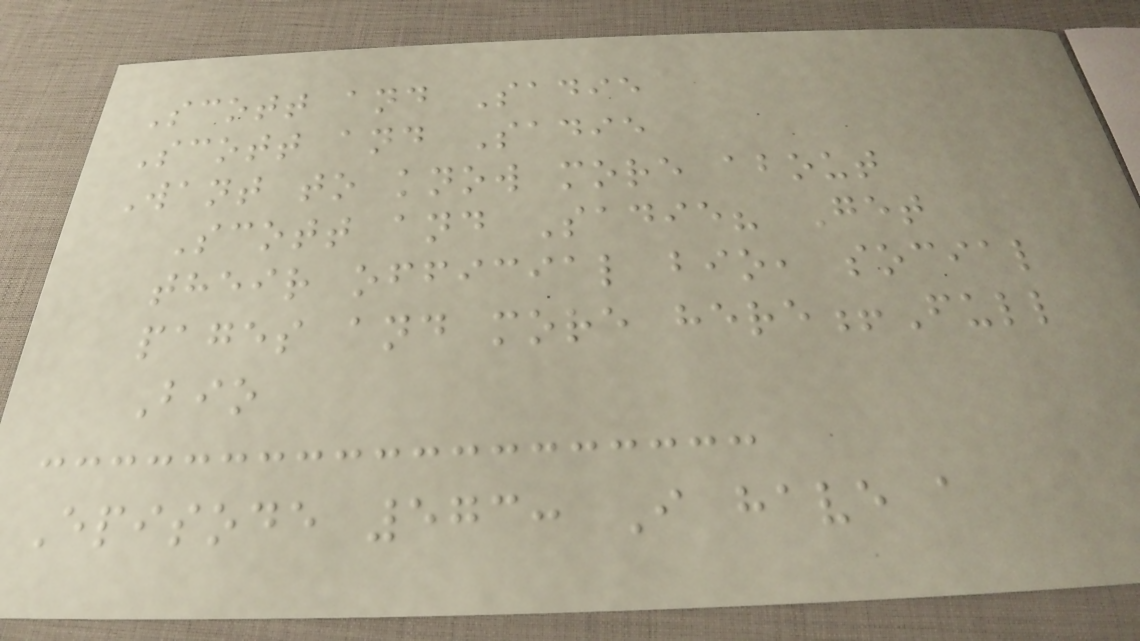Scott and Sadie
Scott and Sadie
Want to know more about
Scott and Sadie? Get
their official bio, social
pages and more here!Full
Bio
Episode 573: I have a
